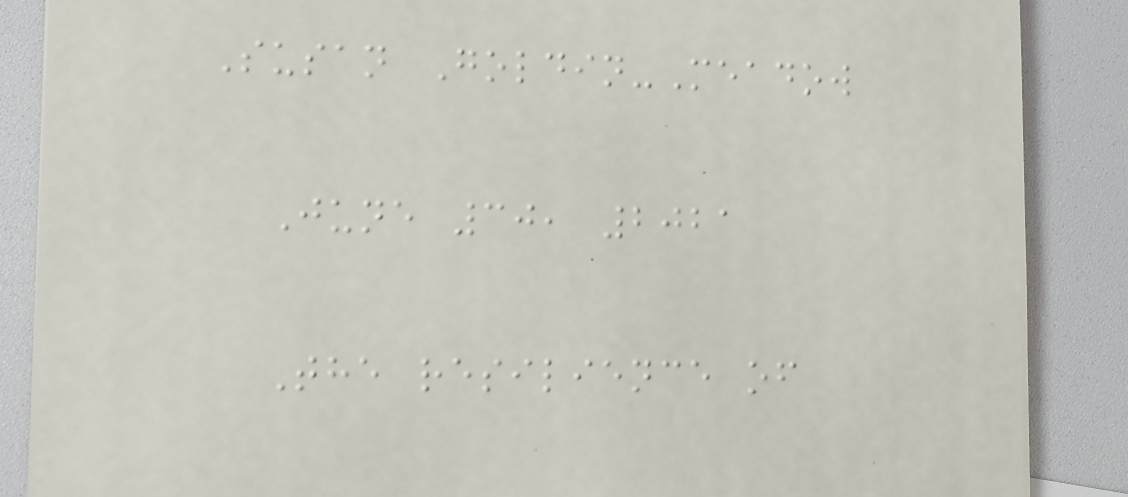Susan Goldin-Meadow
June 30, 2021
The resilience of
